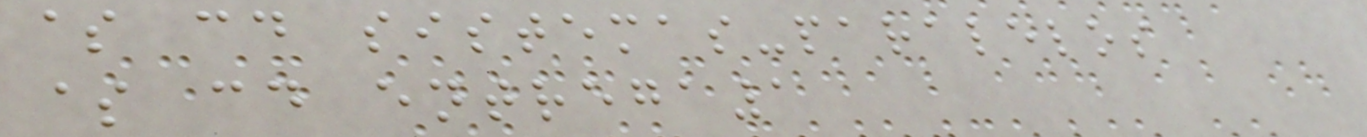$ cd sistemas-paralelos
$ cd entrega1
